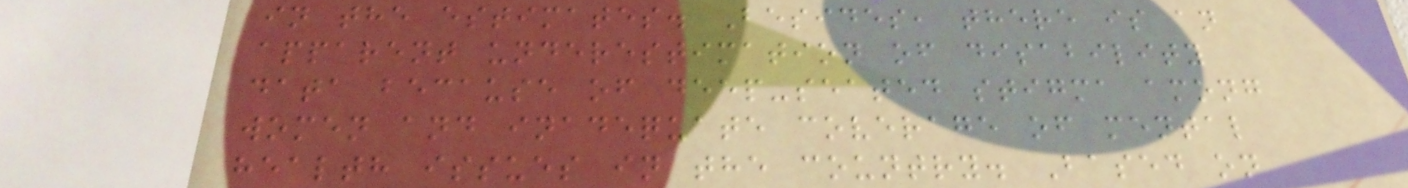in the estimates. Besides, there is an
apparent underestimation of disability
data because of deep-seated stigma among
women and inadequate coverage of mental
health issues in the country. Based on
